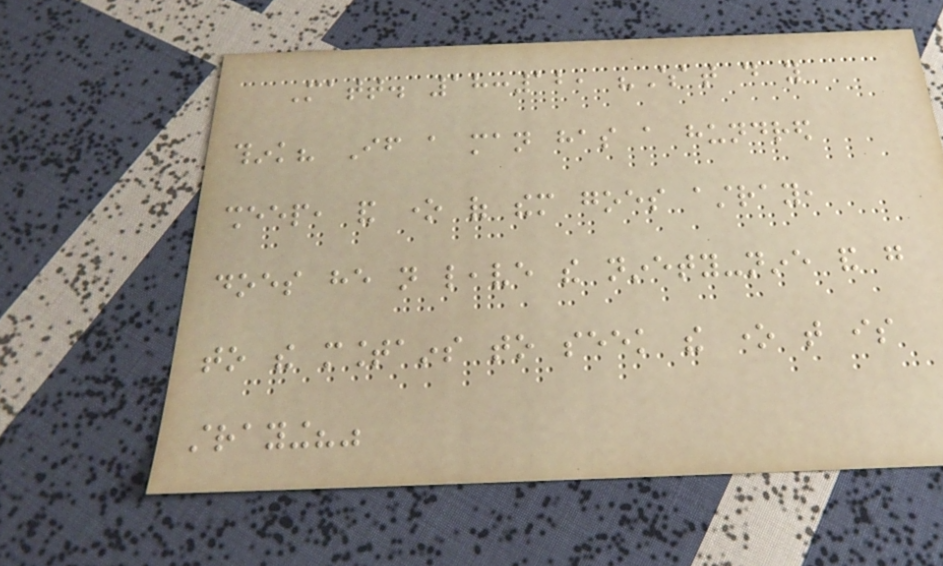Matt. 18:12, "What do you
think? If a man has a hundred
sheep, and one of them goes astray,
does he not leave the ninety-nine and go
to the mountains to seek the one that is
straying?"
